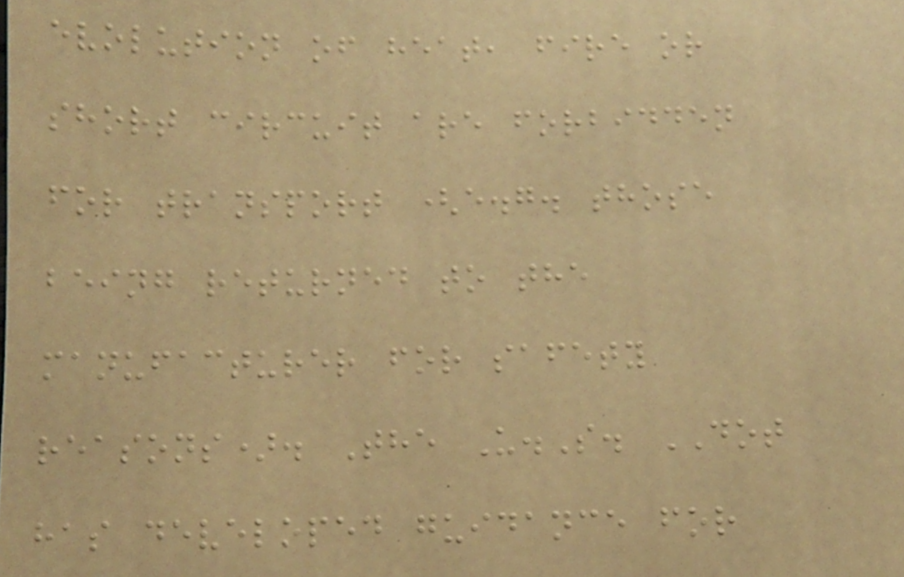evolution of heat, fire or
short circuit are forbidden
for transport (e.g. those
being returned to the
manufacturer for safety
reasons). The U.S. DOT
has developed guidance for
